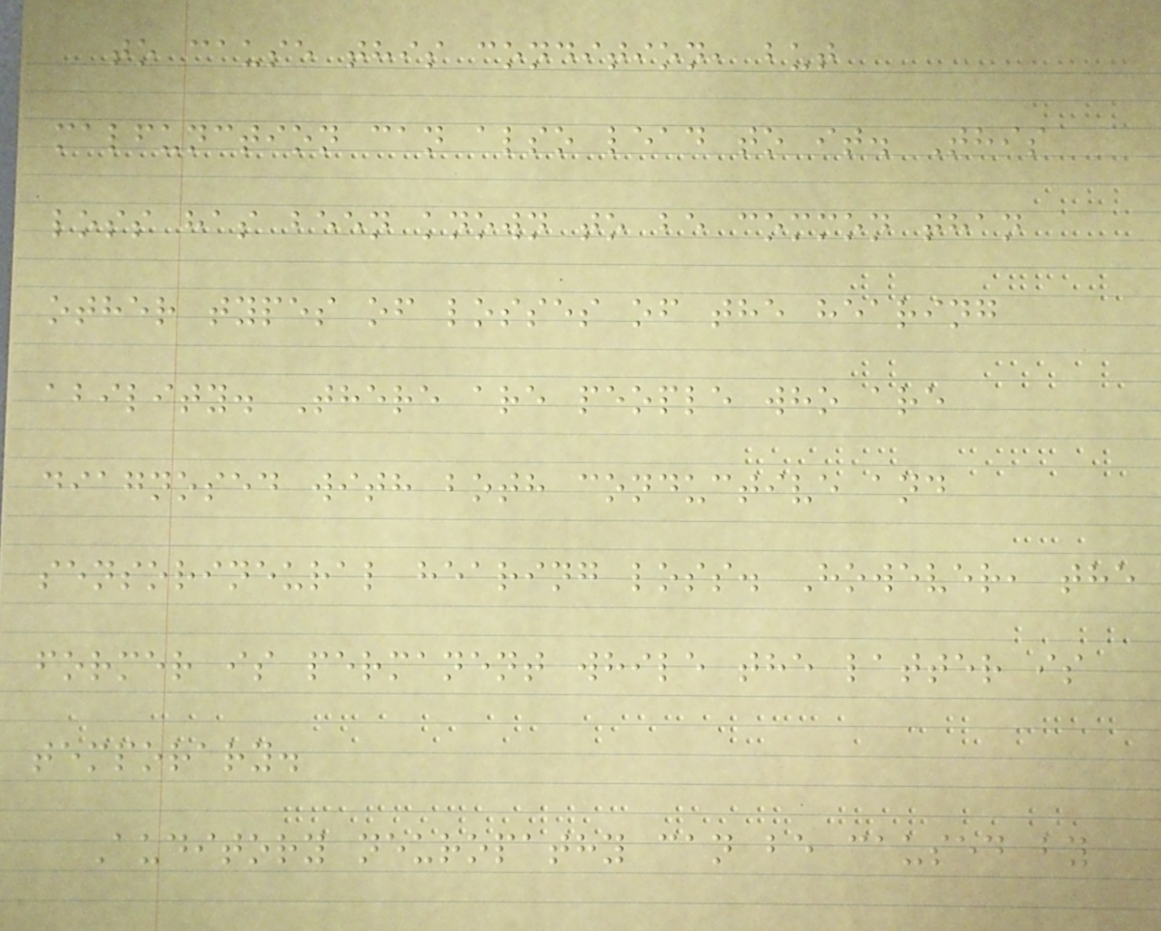to cause this condition, but
malfunction can also lead to it. This
loss has been known to be common than
other types of losses of the hearing
ability. There are people who are
diagnosed with both conductive and
sensorineural hearing loss. However, the
former is permanent while the latter is
temporary.
Auditory neuropathy can be caused by
